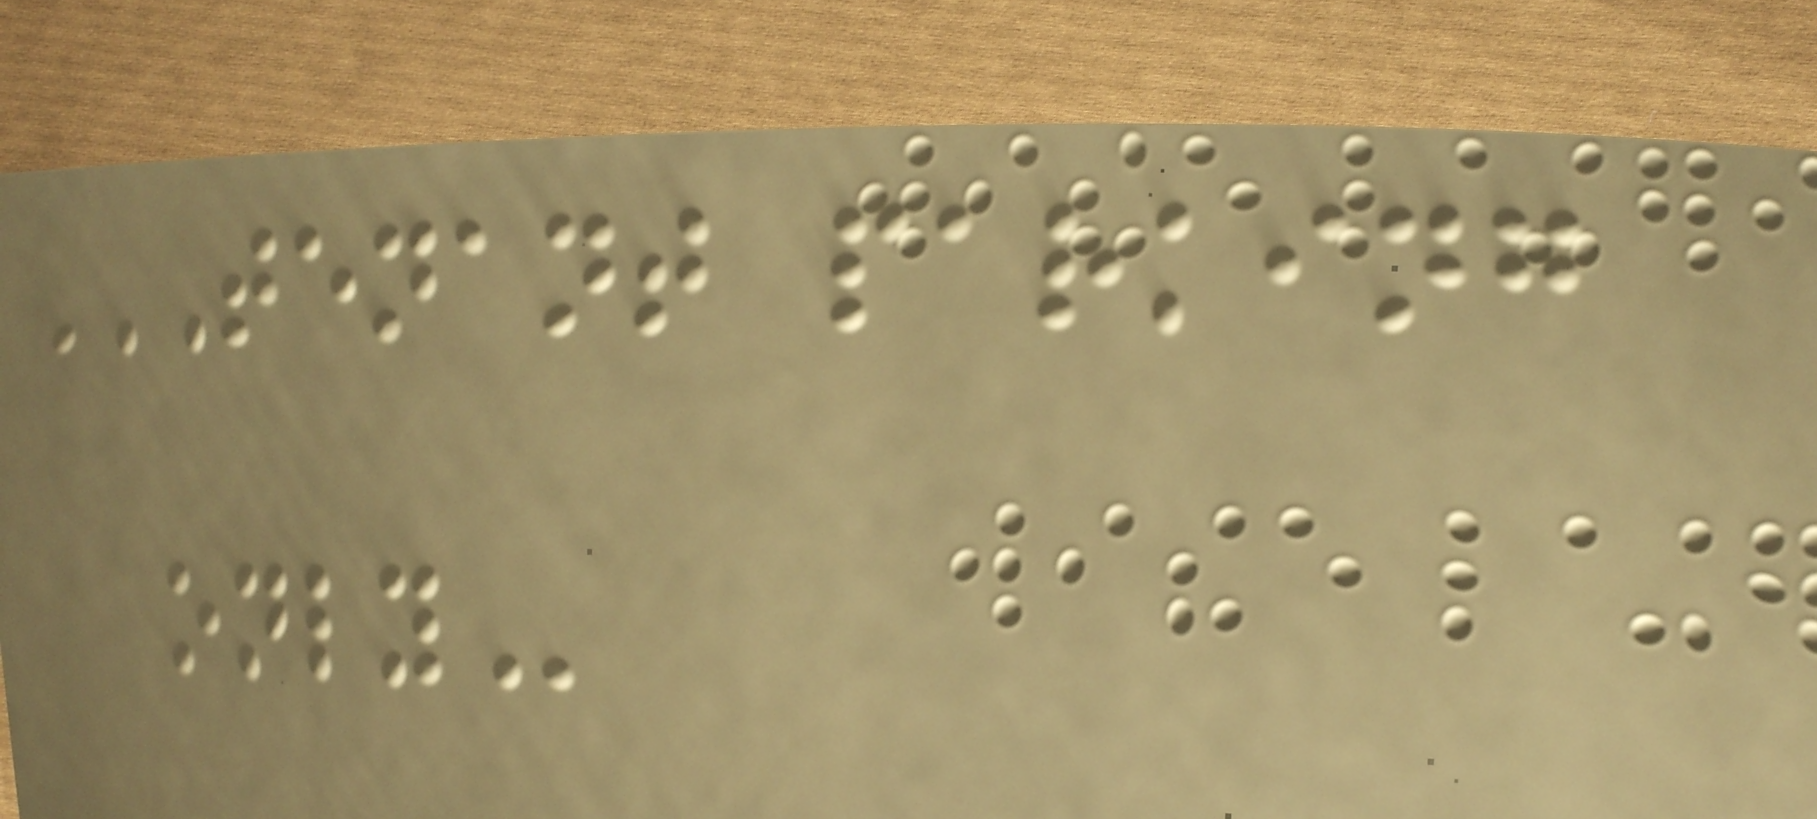TENANT PARKING
ONLY
